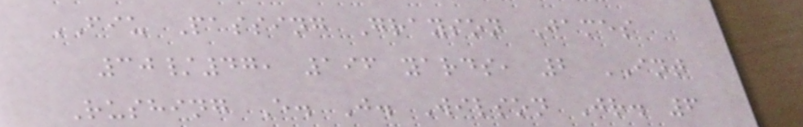FIU Passing Grayson James
30/47, 196 yards, 2 INT
Rushing E. J. Wilson Jr. 6
